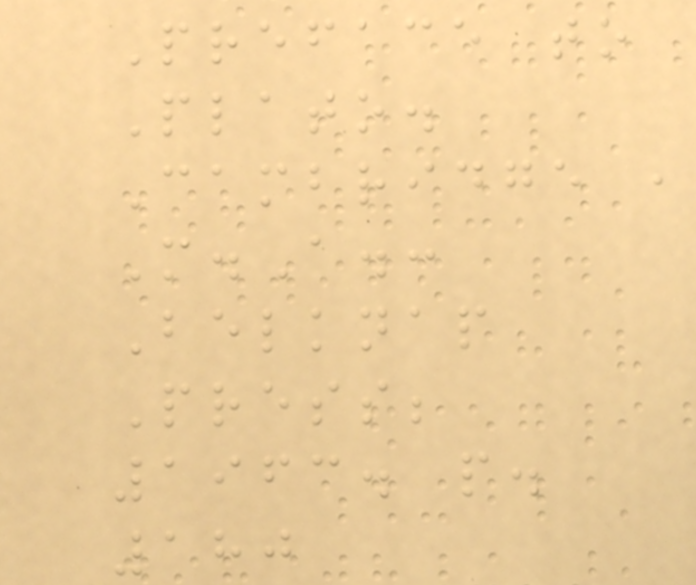Preface to
Plato.
Cambridge ,
M.A.:
Belknap
Press;
1963. p.
180
